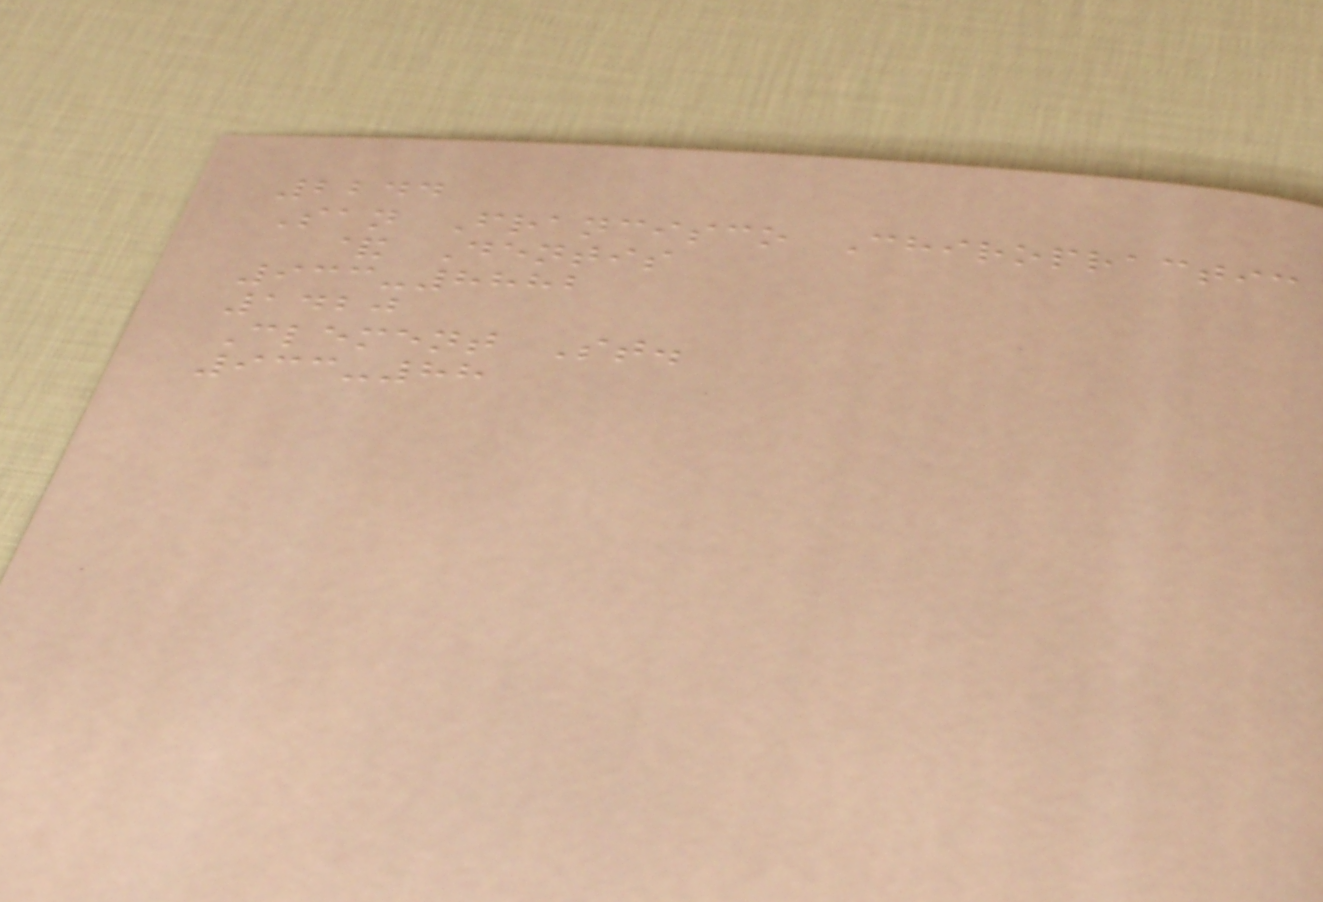2244
San Francisco Chiropractic
& Dentis
933-8882
1420
Clement St.
933-88
